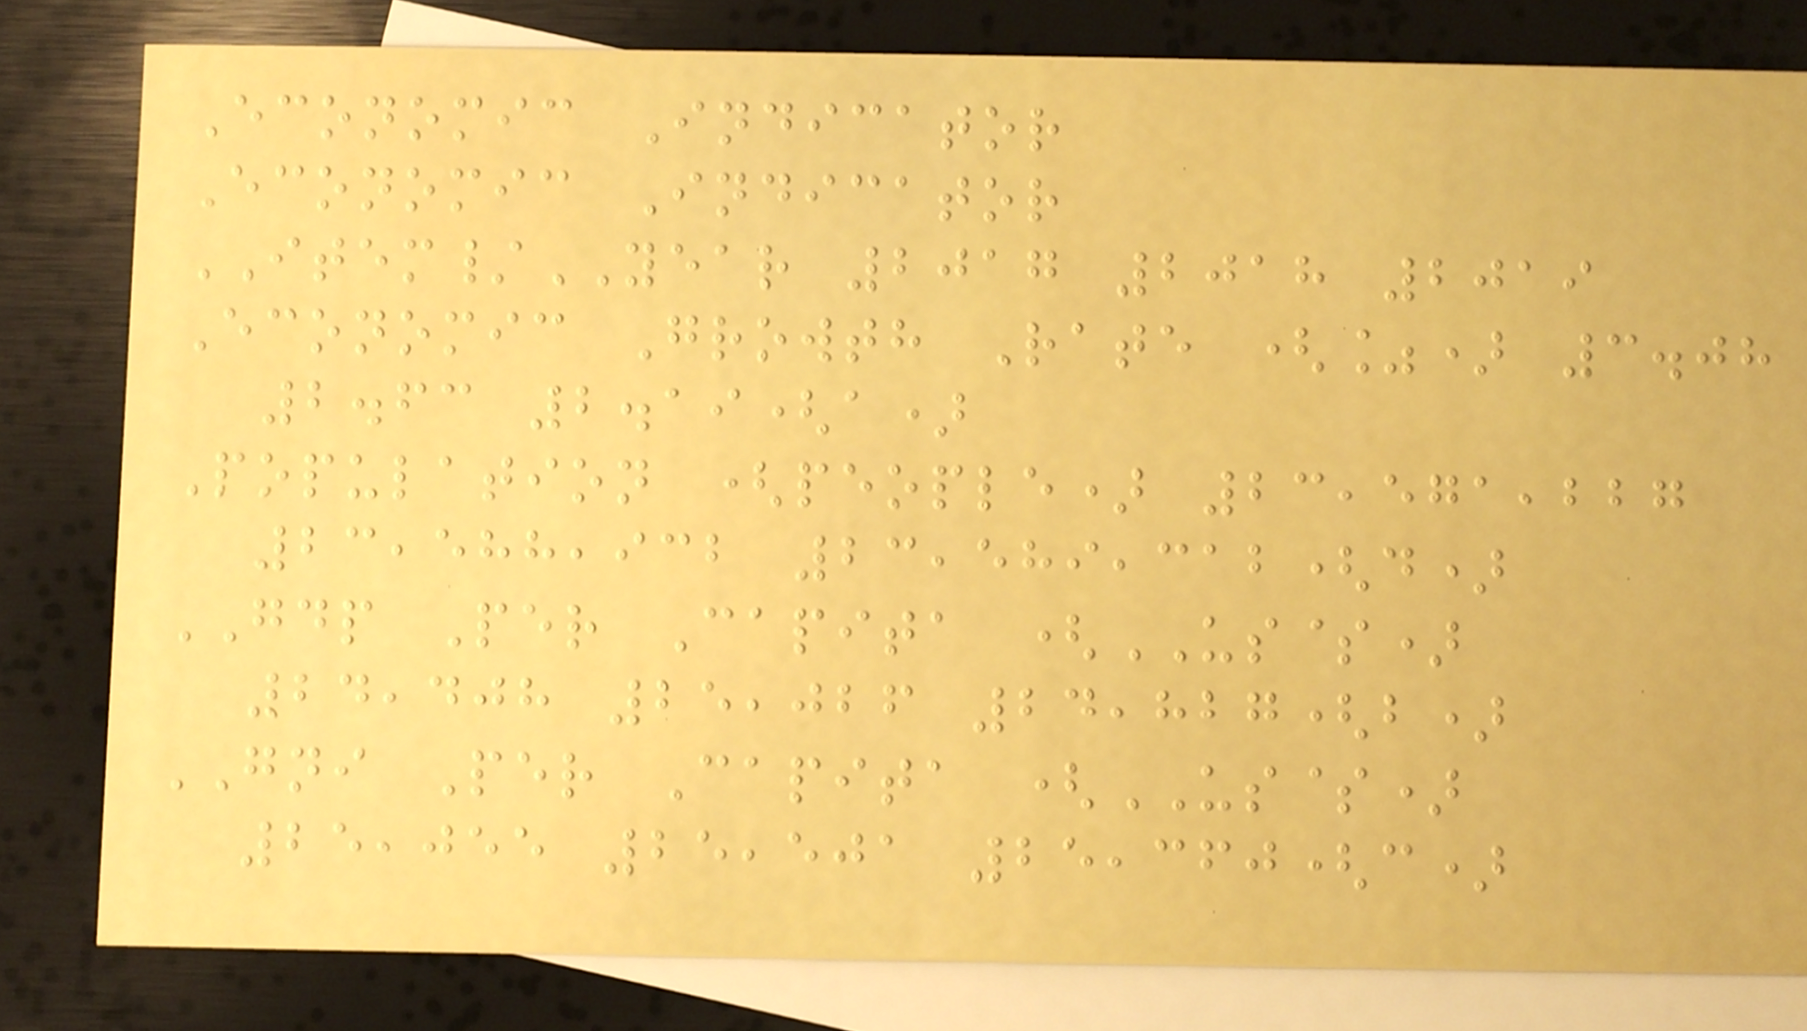Economic Indicator
Economic Indicator
ITEM/YEAR 2017 2018 2019
Economic Growth Rate (%) 3.08
2.63 2.19(a)
Population (people) 23,571,227
23,588,932 23,589,312(d)
GDP Per Capita (US$)
24,408 25,026 24,827(b)
GNI Per Capita (US$)
25,055 25,501 25,360(c)
